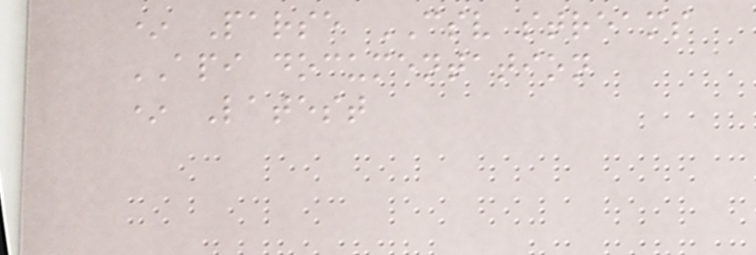* Parse CSV streams
API documentation
* Latest
